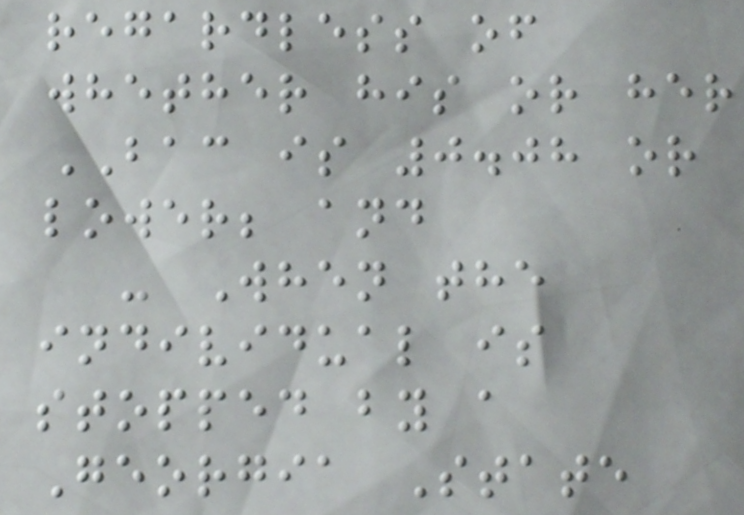regardless of
whether his or her
BAC is 0.08 or
lower; and
- When the
individual is
stopped by a
Georgia State
